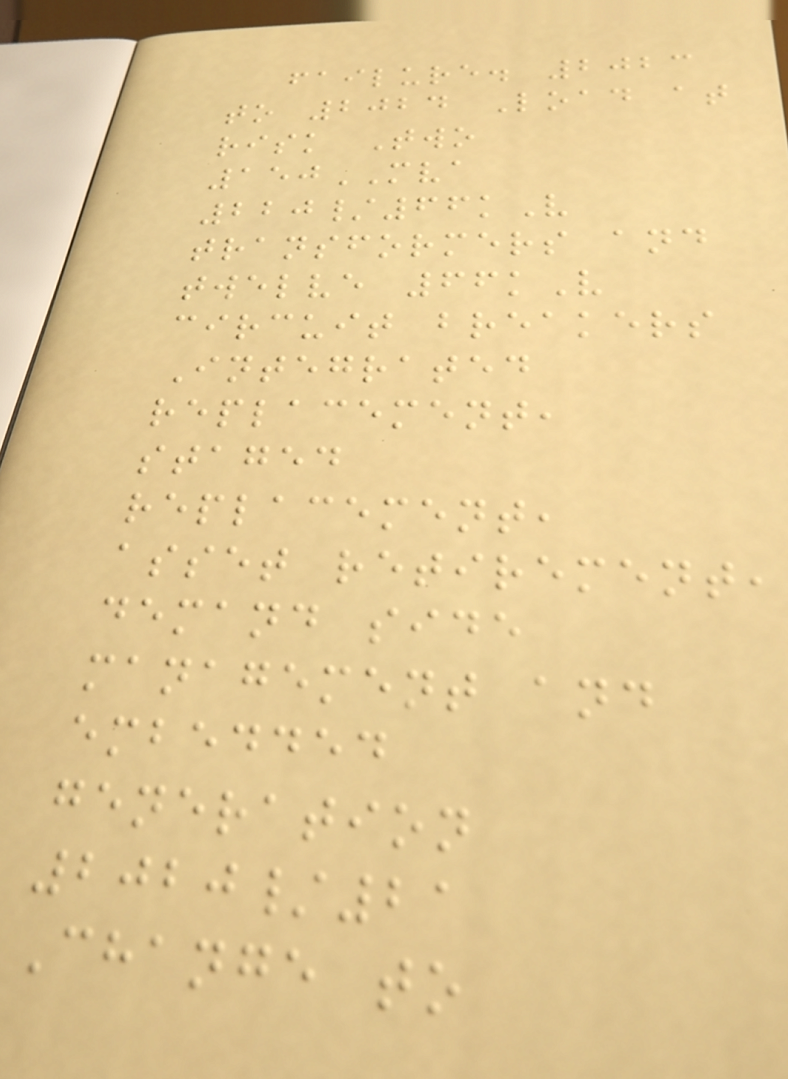failure. 2023
to 2024 Load at
risk Two
150MVA
220/66kV
transformers and
twelve 66kV
circuit breakers
Integrated
replacement,
staged
replacement,
asset retirement,
demand side
management and
embedded
generation
2020/21
Change to
